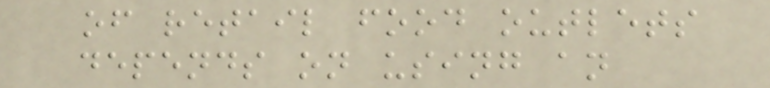of retail food outlets
depends on using an
